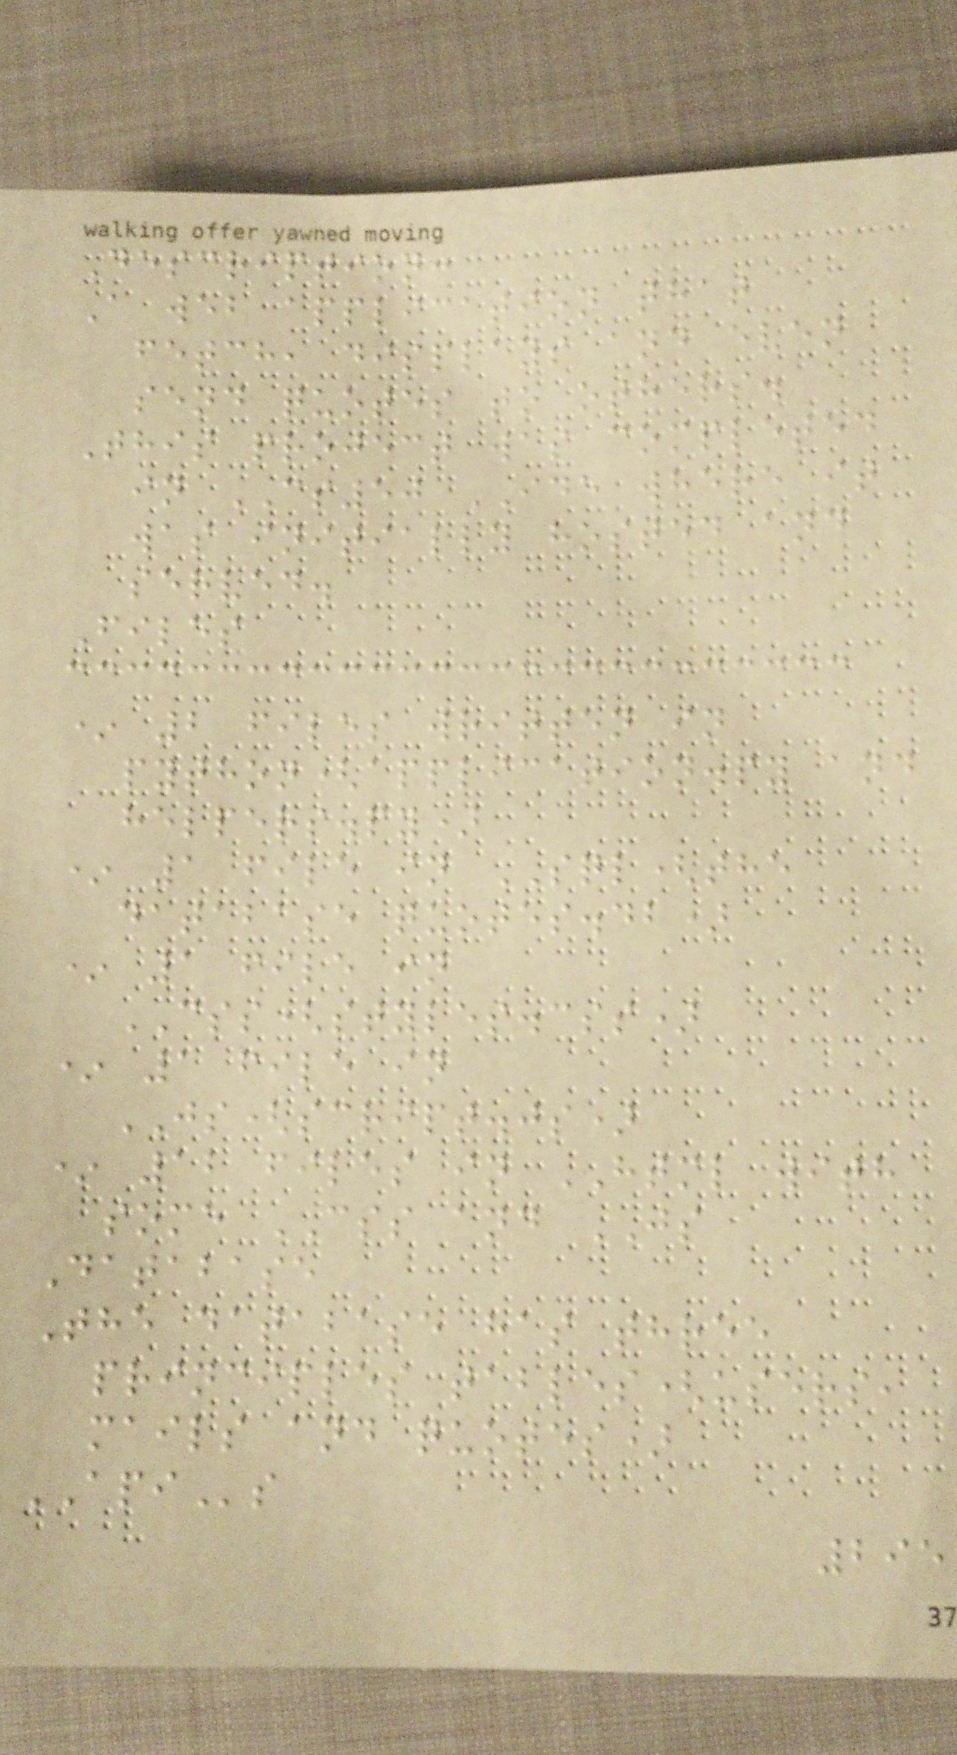Description:
A web application that
fetch, displays and even
send quotes to others.
This project was completed
in CS50 IDE where it
was initially hosted and
served.
Files
* 2 files written in
python(application.py and
helpers.py)
* 1 file in SQL(the
database quotes.db)
* 1 file in
CSS(styles.css)
* 1 file in
JS(script.js)
* 12 files in HTML with
some CSS and JS
Database
The database has three
principles tables(users,
mails and quotes)
APIs
295
